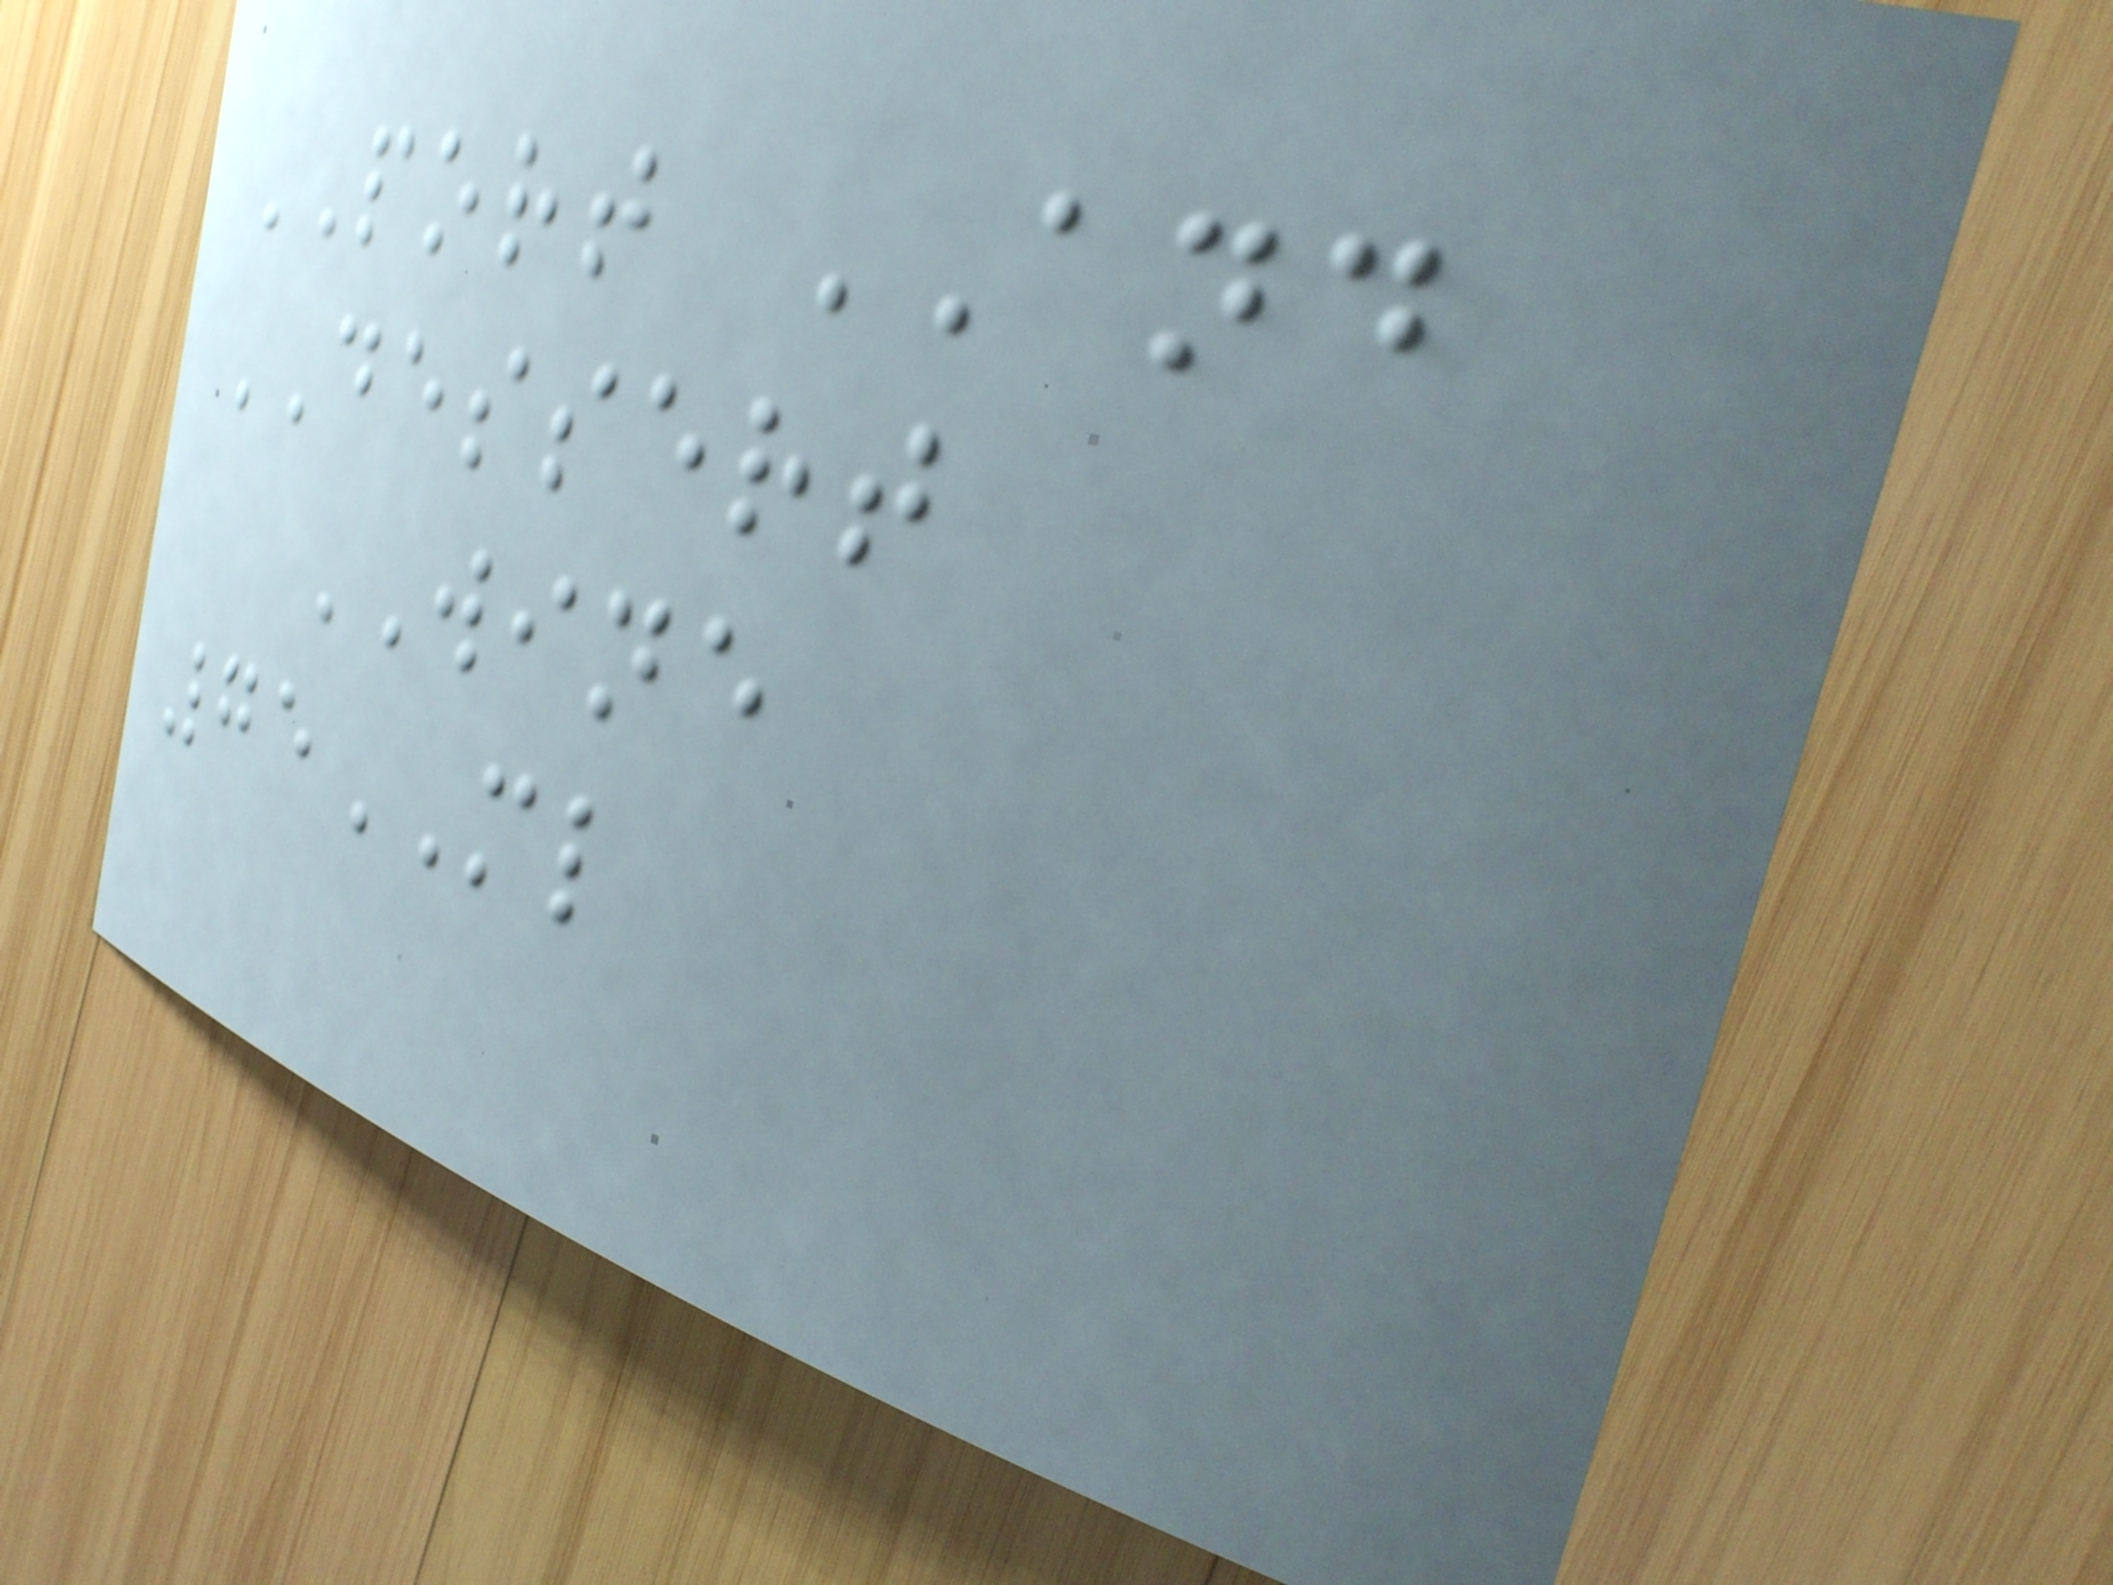PORT AND
DESSERT
WINE
75ML
